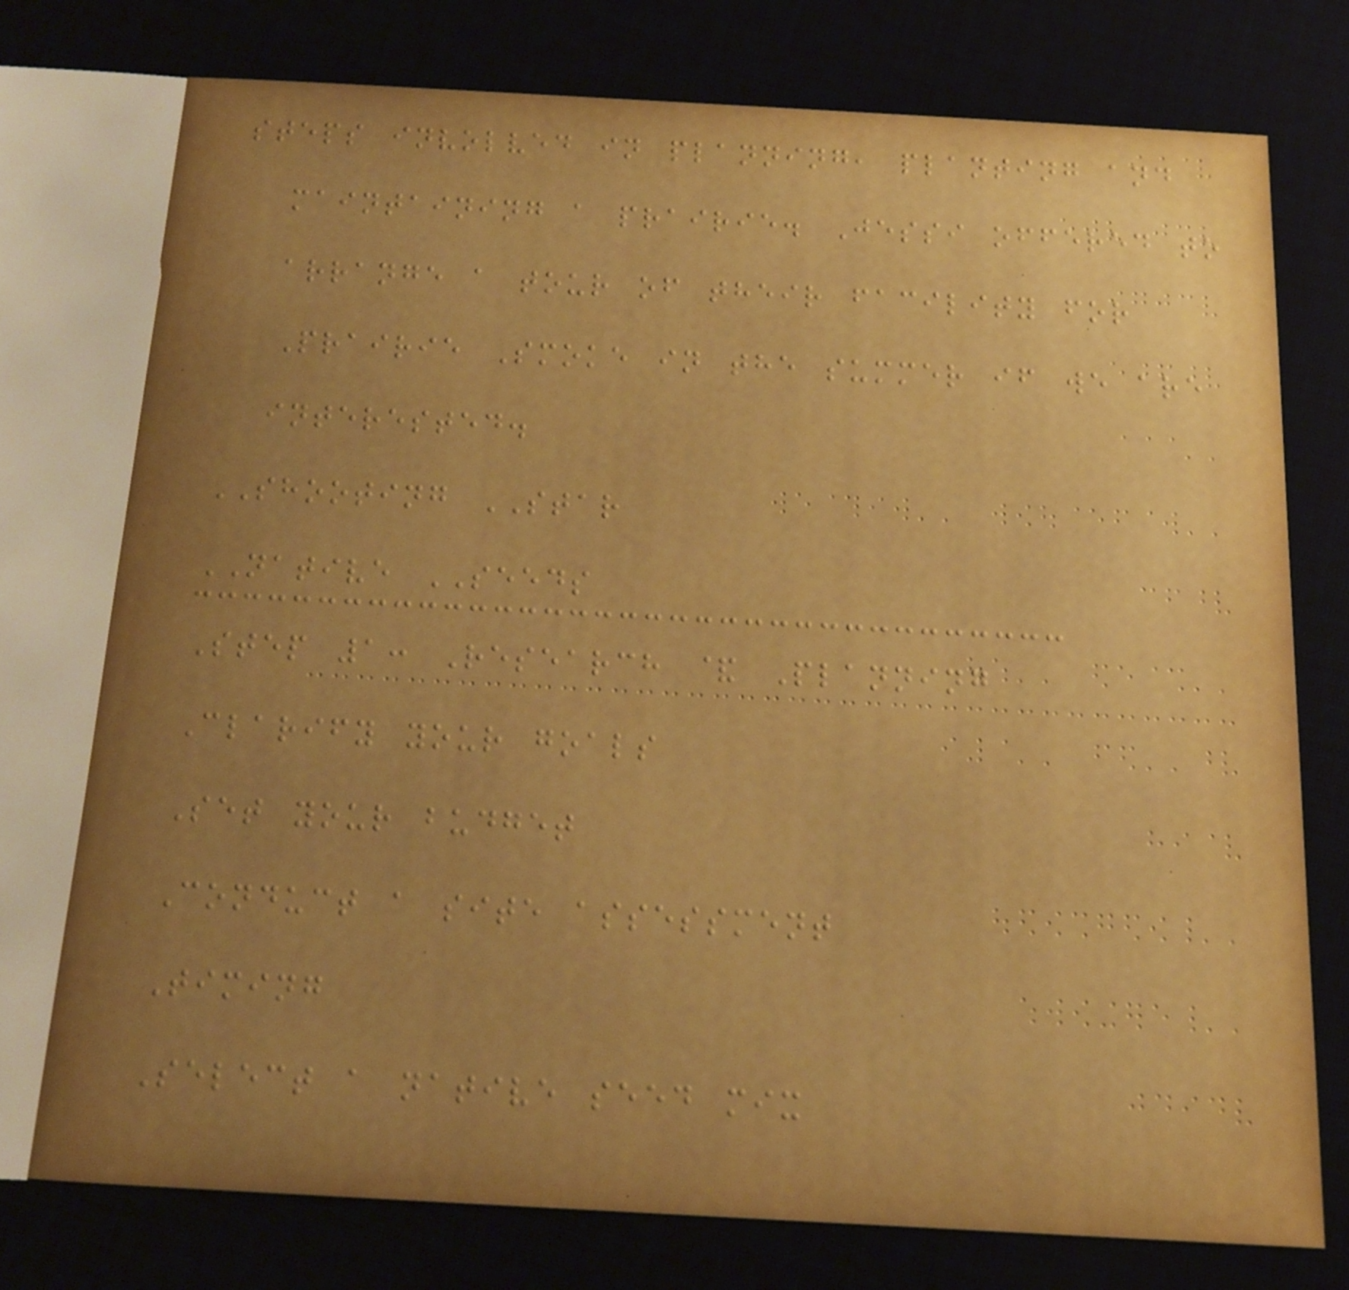steps involved in planning, planting and
maintaining a prairie. Jessi offered to
arrange a tour of their facility for
Prairie Smoke in the summer if we are
interested.
SHOOTING STAR
NATIVE SEEDS
Step 1: Research & Planning
Clarify your goals
Set your budget
Conduct a site assessment
Timing
Select a native seed mix
